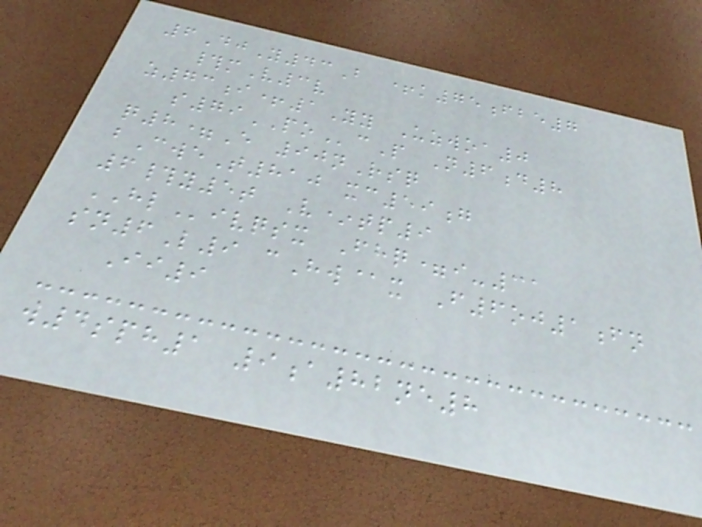6DjY43B +k75fbe7
#mV3v
z73i+1Yy Uzwoa0
s79POcP N6d8
q8=E 90nRsq
bCweT810 xc59g
6#y5t V*tp9
HLivqsx Fhq=i-31
sn6L9 cHw@x F6oj1fn
Ii9
w4sph1 9a82ne8
